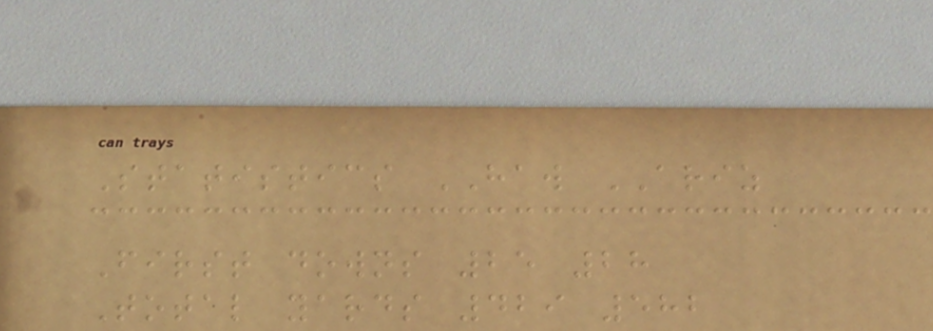Statistics HAW ARIZ
First downs 25 28
Total yards 429 582
